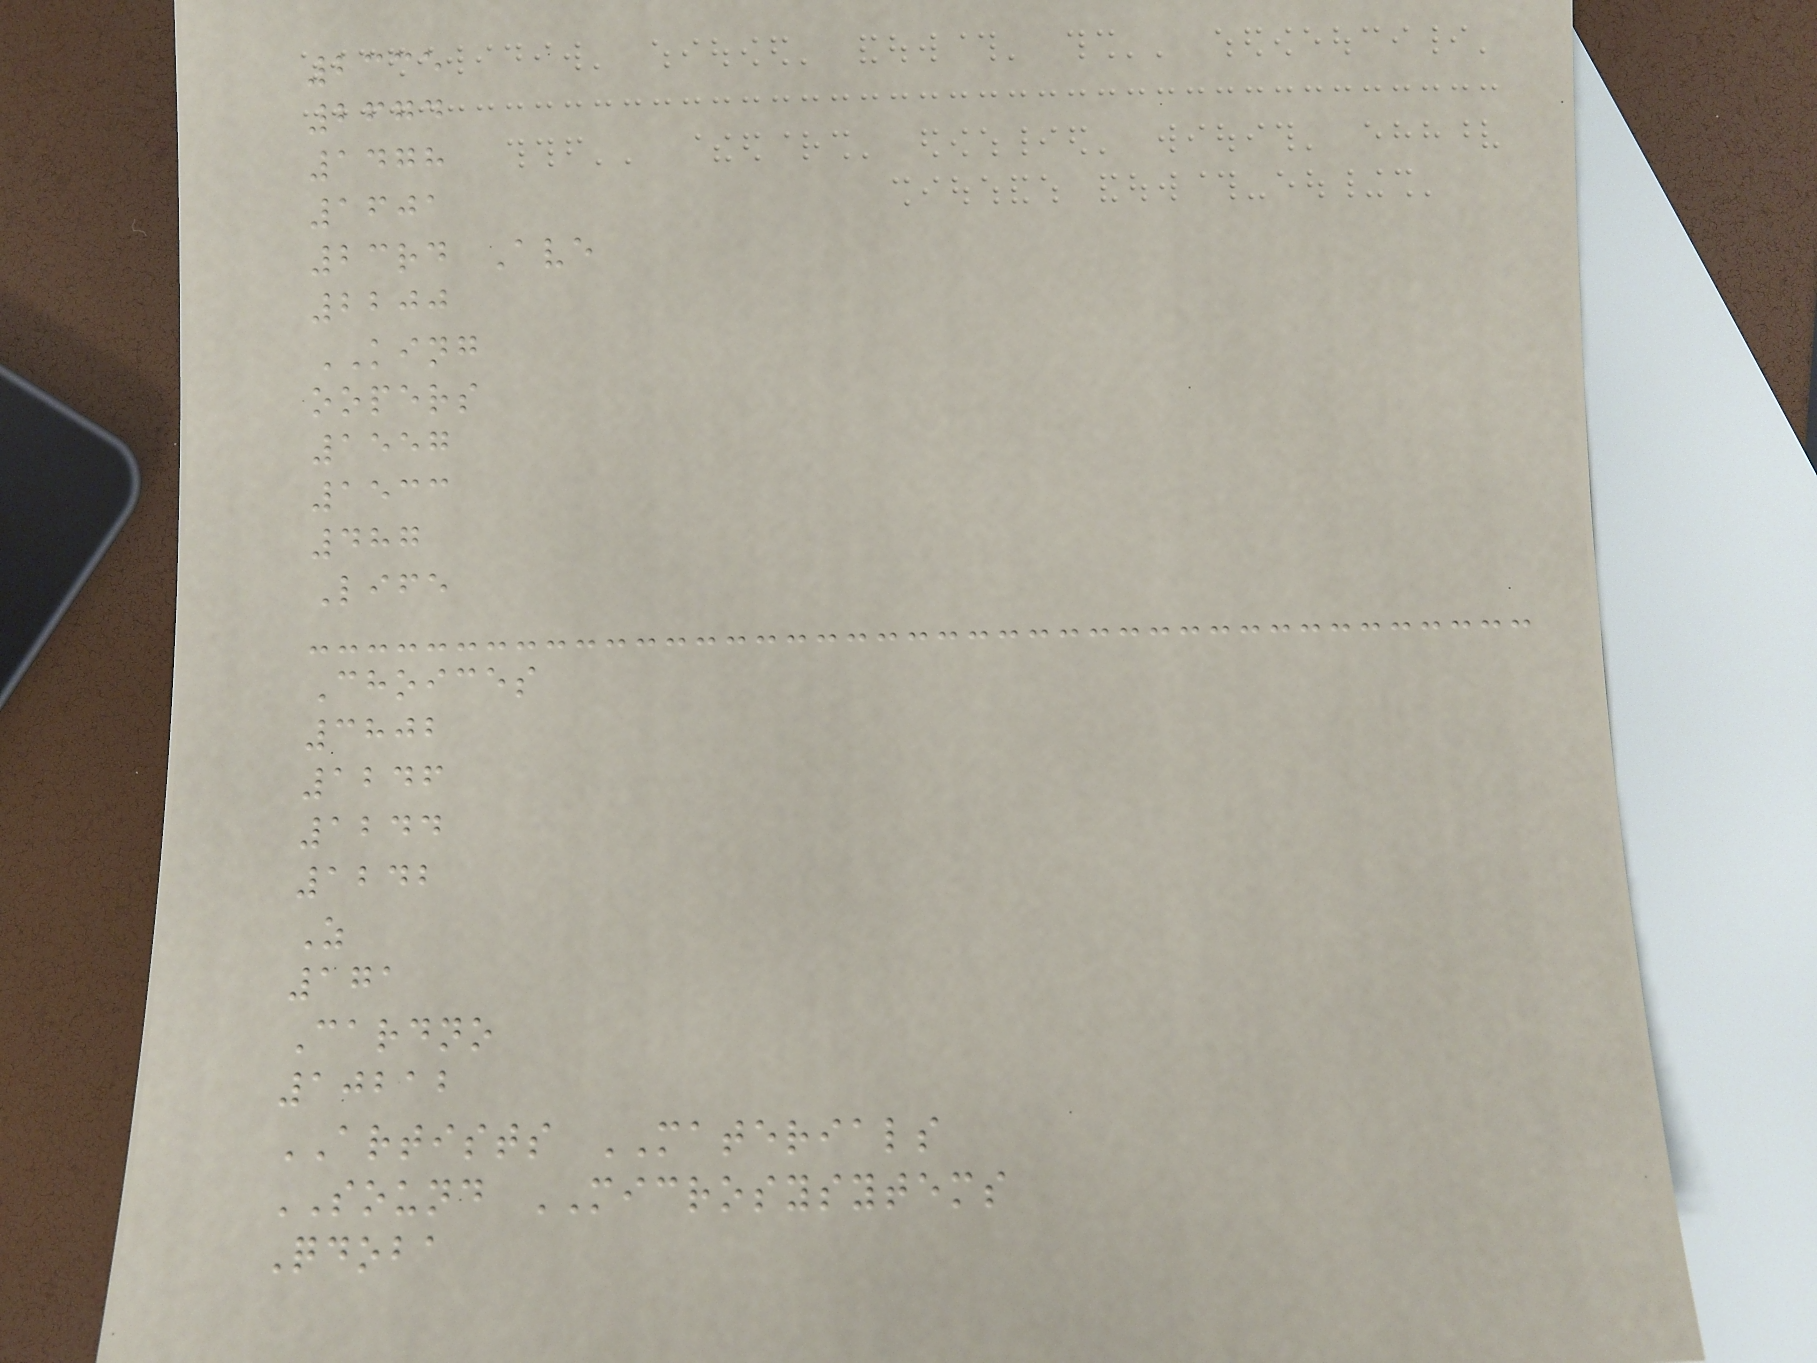2335
2674
1478
1601
23rd Ave
2200
KING
oopers
1557
1533
487
Life
Choices
3802
1246
1244
1242
Z
171
Cardno
10212
ARTISTS MATERIALS
SOUND MICROSYSYTEMS
Qdoba
